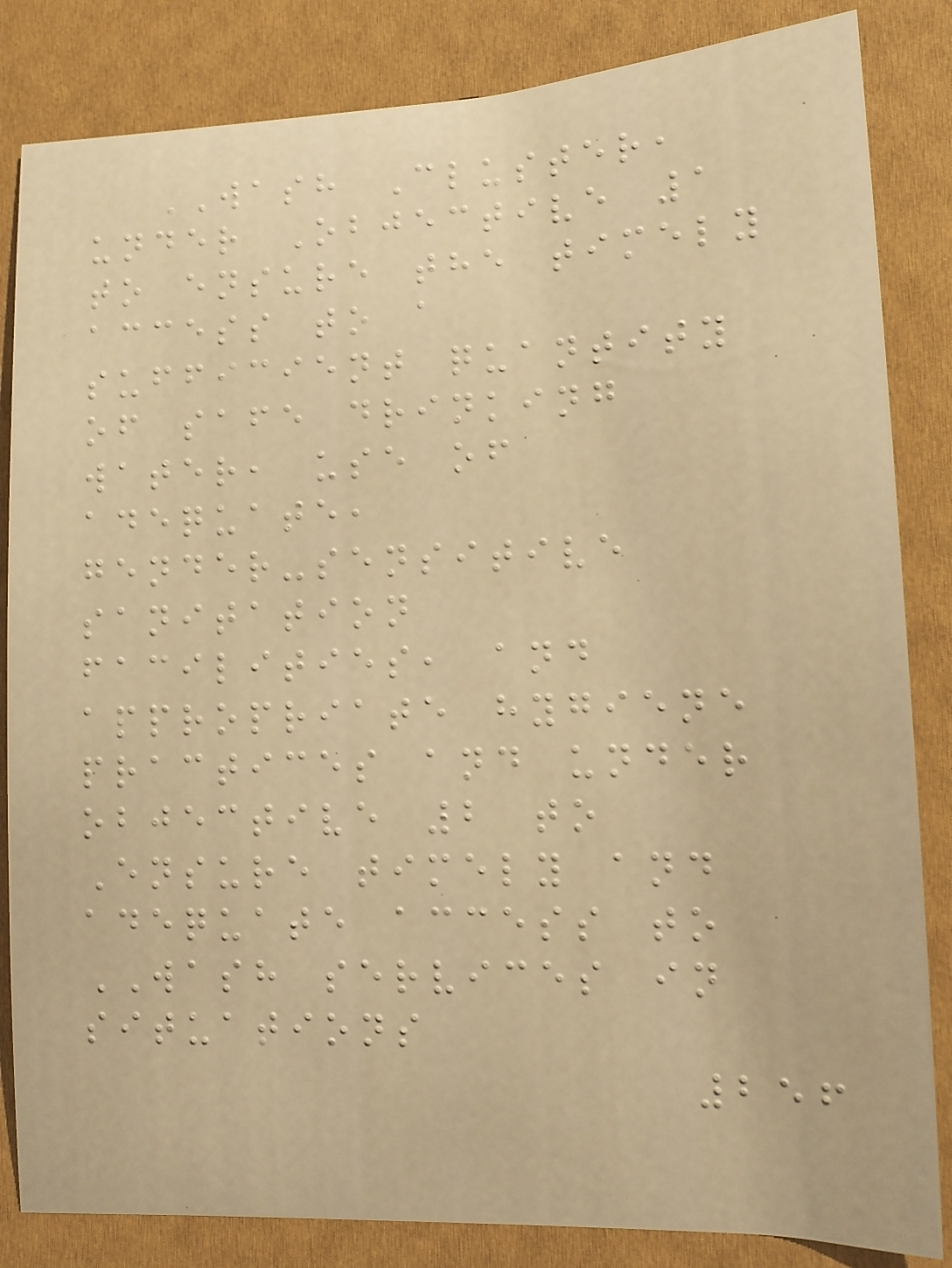WASH Cluster,
under Objective 1
to ensure the timely
access to a
sufficient quantity
of safe drinking
water, use of
adequate,
gender-sensitive
sanitation
facilities, and
appropriate hygiene
practices and under
objective 2 to
Ensure timely and
adequate access to
WASH services in
situations
256
